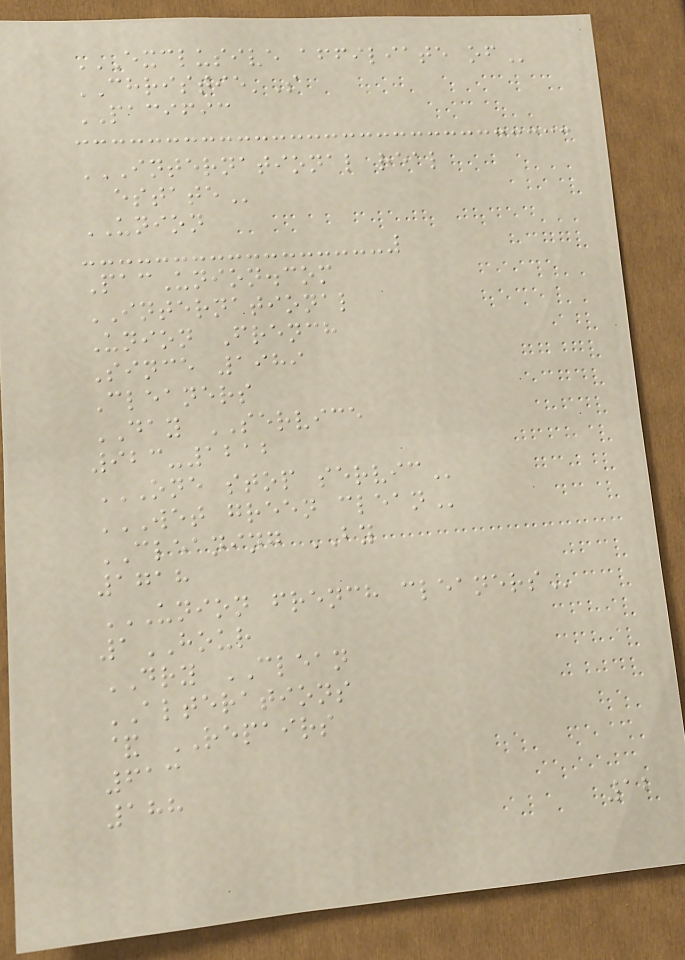EXCLUSIVE AFFILIATE OF
CHRISTIE'S
PACIFIC
INTERNATIONAL REAL
ESTATE
UNION
PacUnion.com
INTERNATIONAL
Union French
Since 1989
Cleaners
DAY SERVICE
923-1212
ONE STOP SERVIC
WET GREEN CLEAN
CLEANING BY
1718
UNION FRENCH CLEANERS
1HOUR
DRY CLEAN
ALTERATIONS
& REPAIRS
613
188
12
